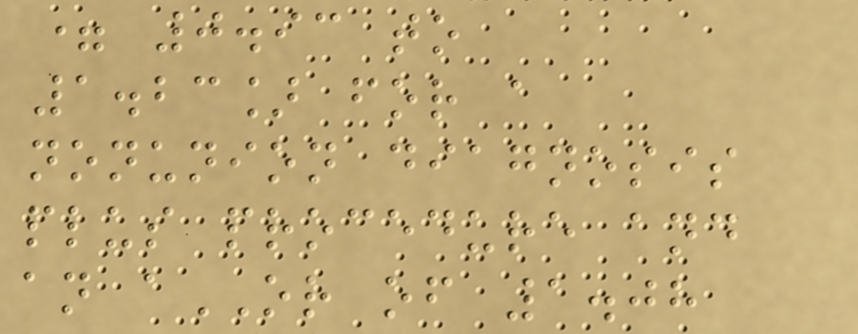= 0.93 to
1.23] for a
nonunion diagnosis
plus procedure and
an aOR of 1.08
